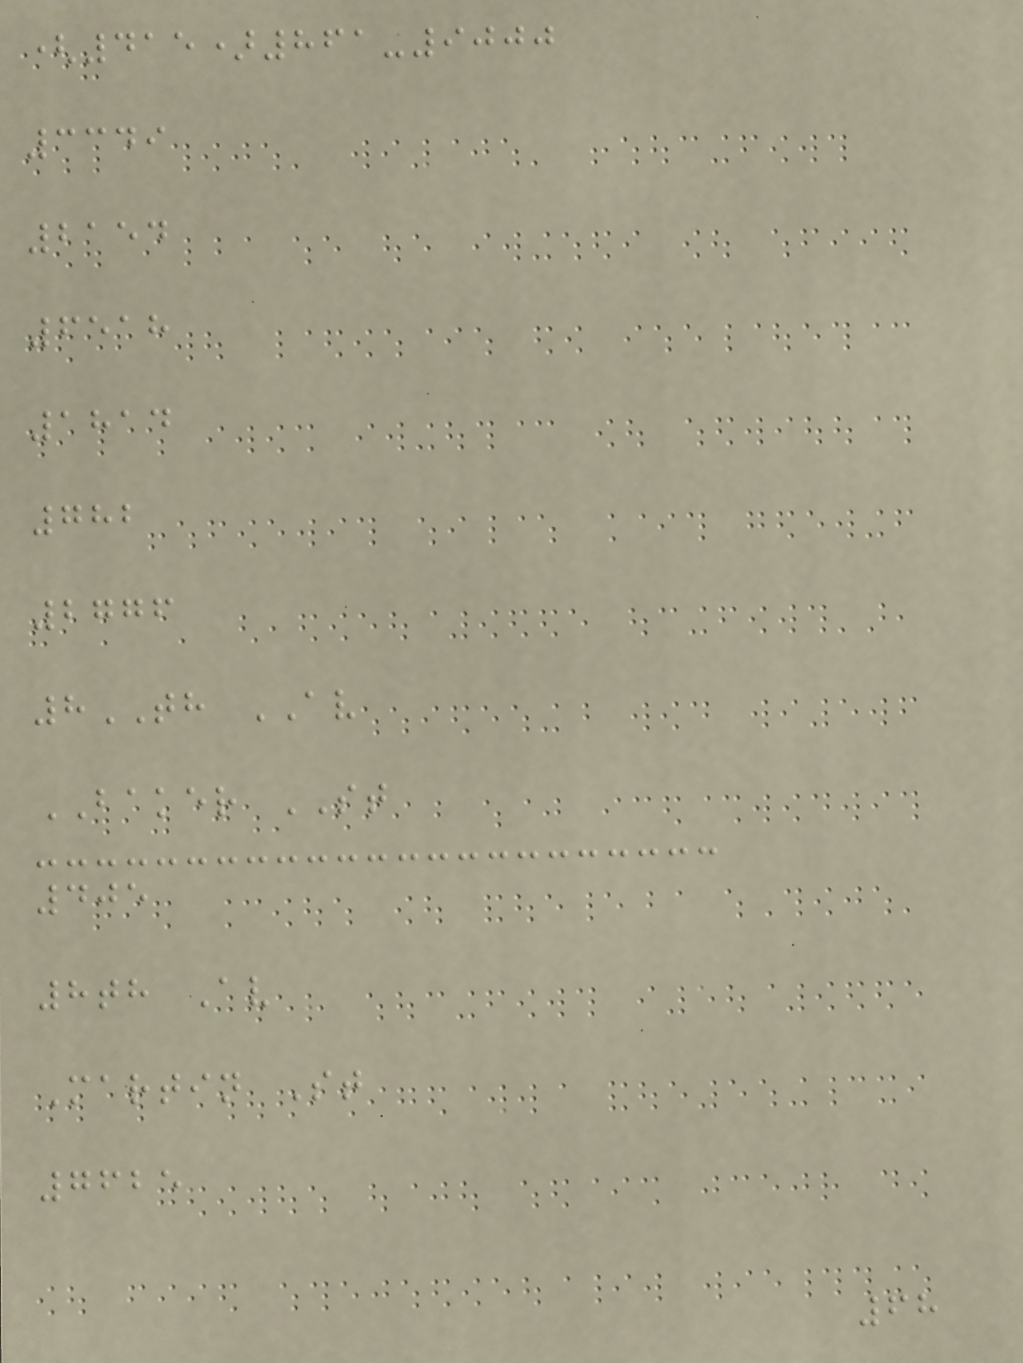(415)861-9000
3349
2154
6518
1814
782
2776
8TH AV
BAKER ST
405
8th Av
Martin St
7625
68
